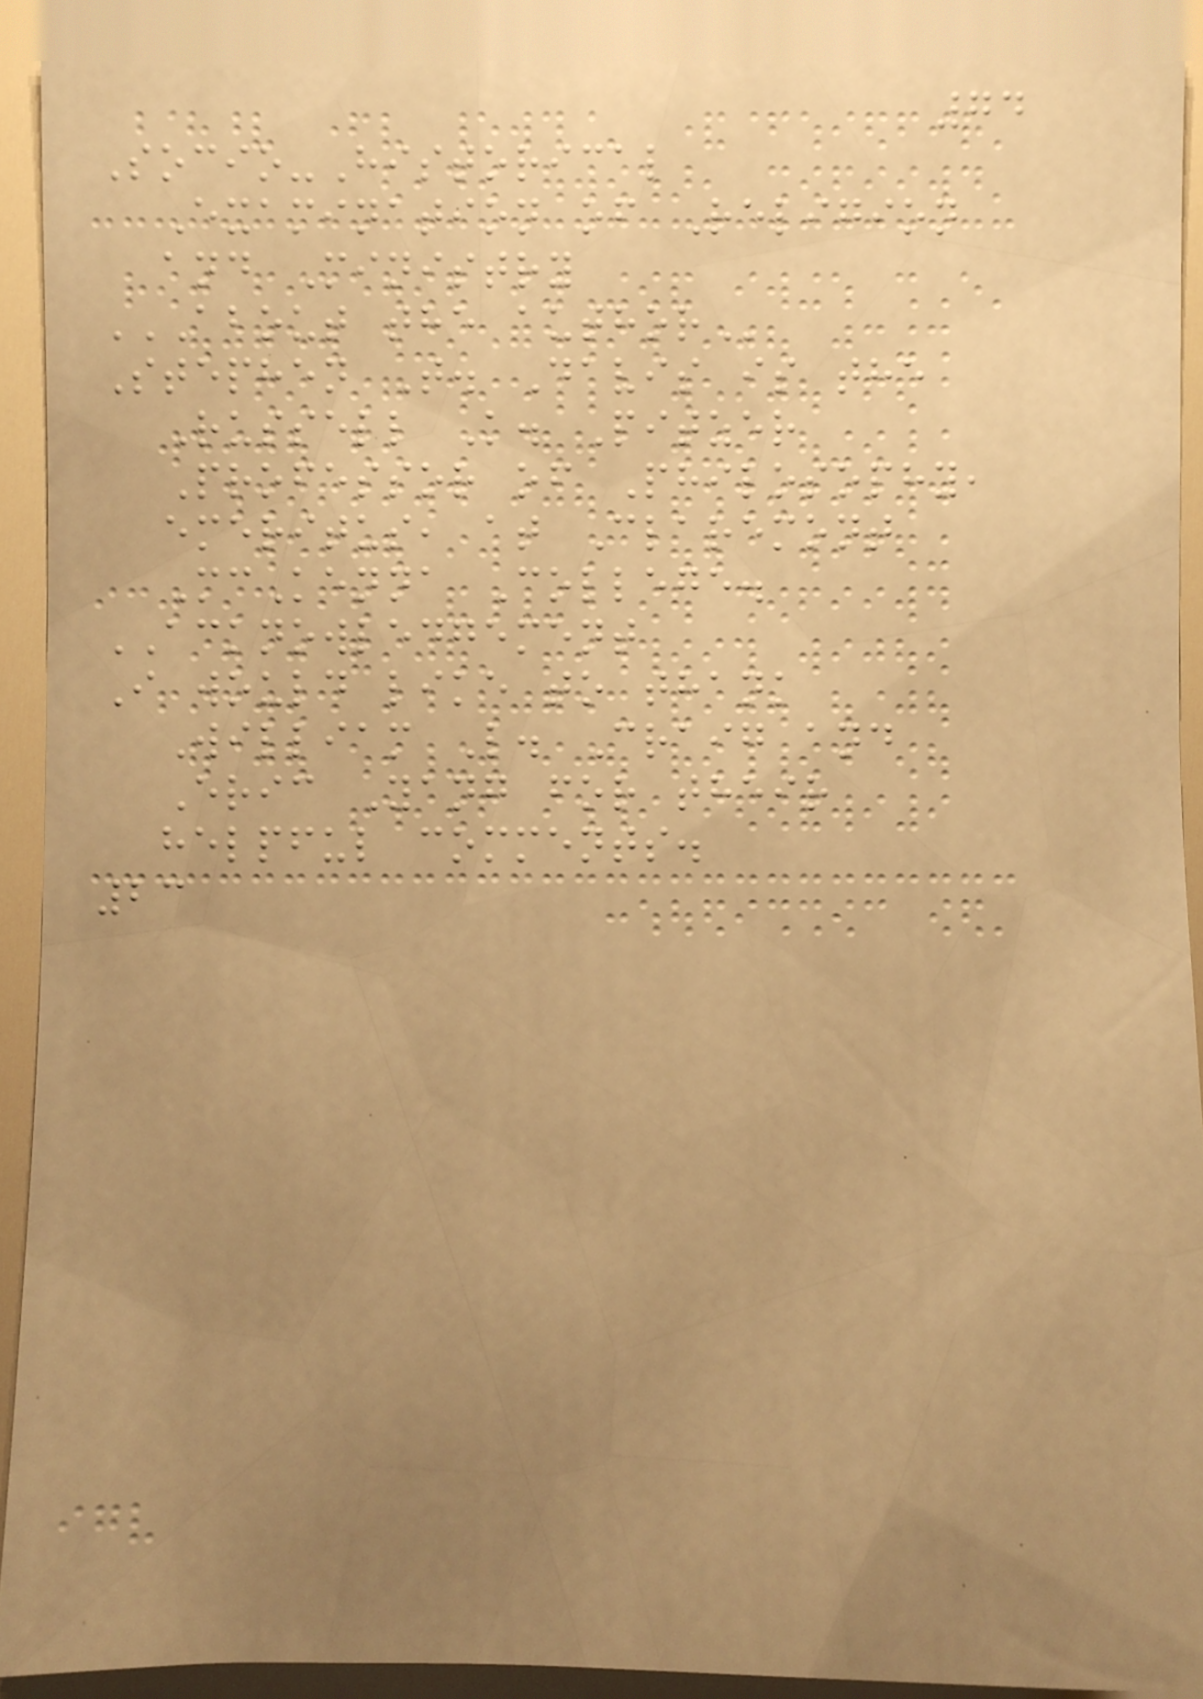74
Socio-Historical
Examination of Religion
and Ministry
ABOUT THE AUTHOR
Stephen T. Davis is the
Russell K. Pitzer
Professor of Philosophy,
emeritus, at Claremont
McKenna College.
ACKNOWLEDGEMENT
I would like to thank
William L. Craig and
Eric Yang for their
helpful comments.
23
